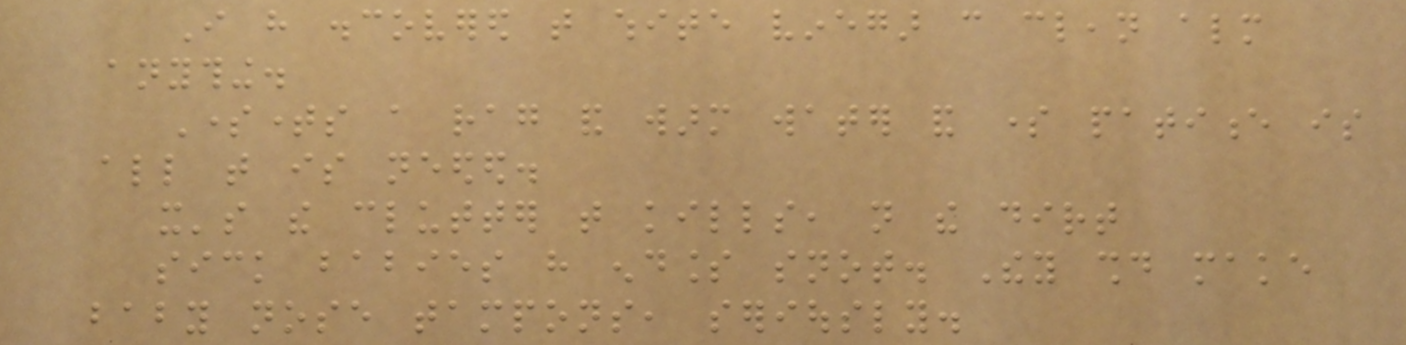I have discovered that white vinegar can clean almost
anything.
Sometimes a rag and warm water and some patience is
all that is needed.
it's the clutter that kills, not the dirt
sick babies have endless snot. They should make
baby nose tampons, seriously.
